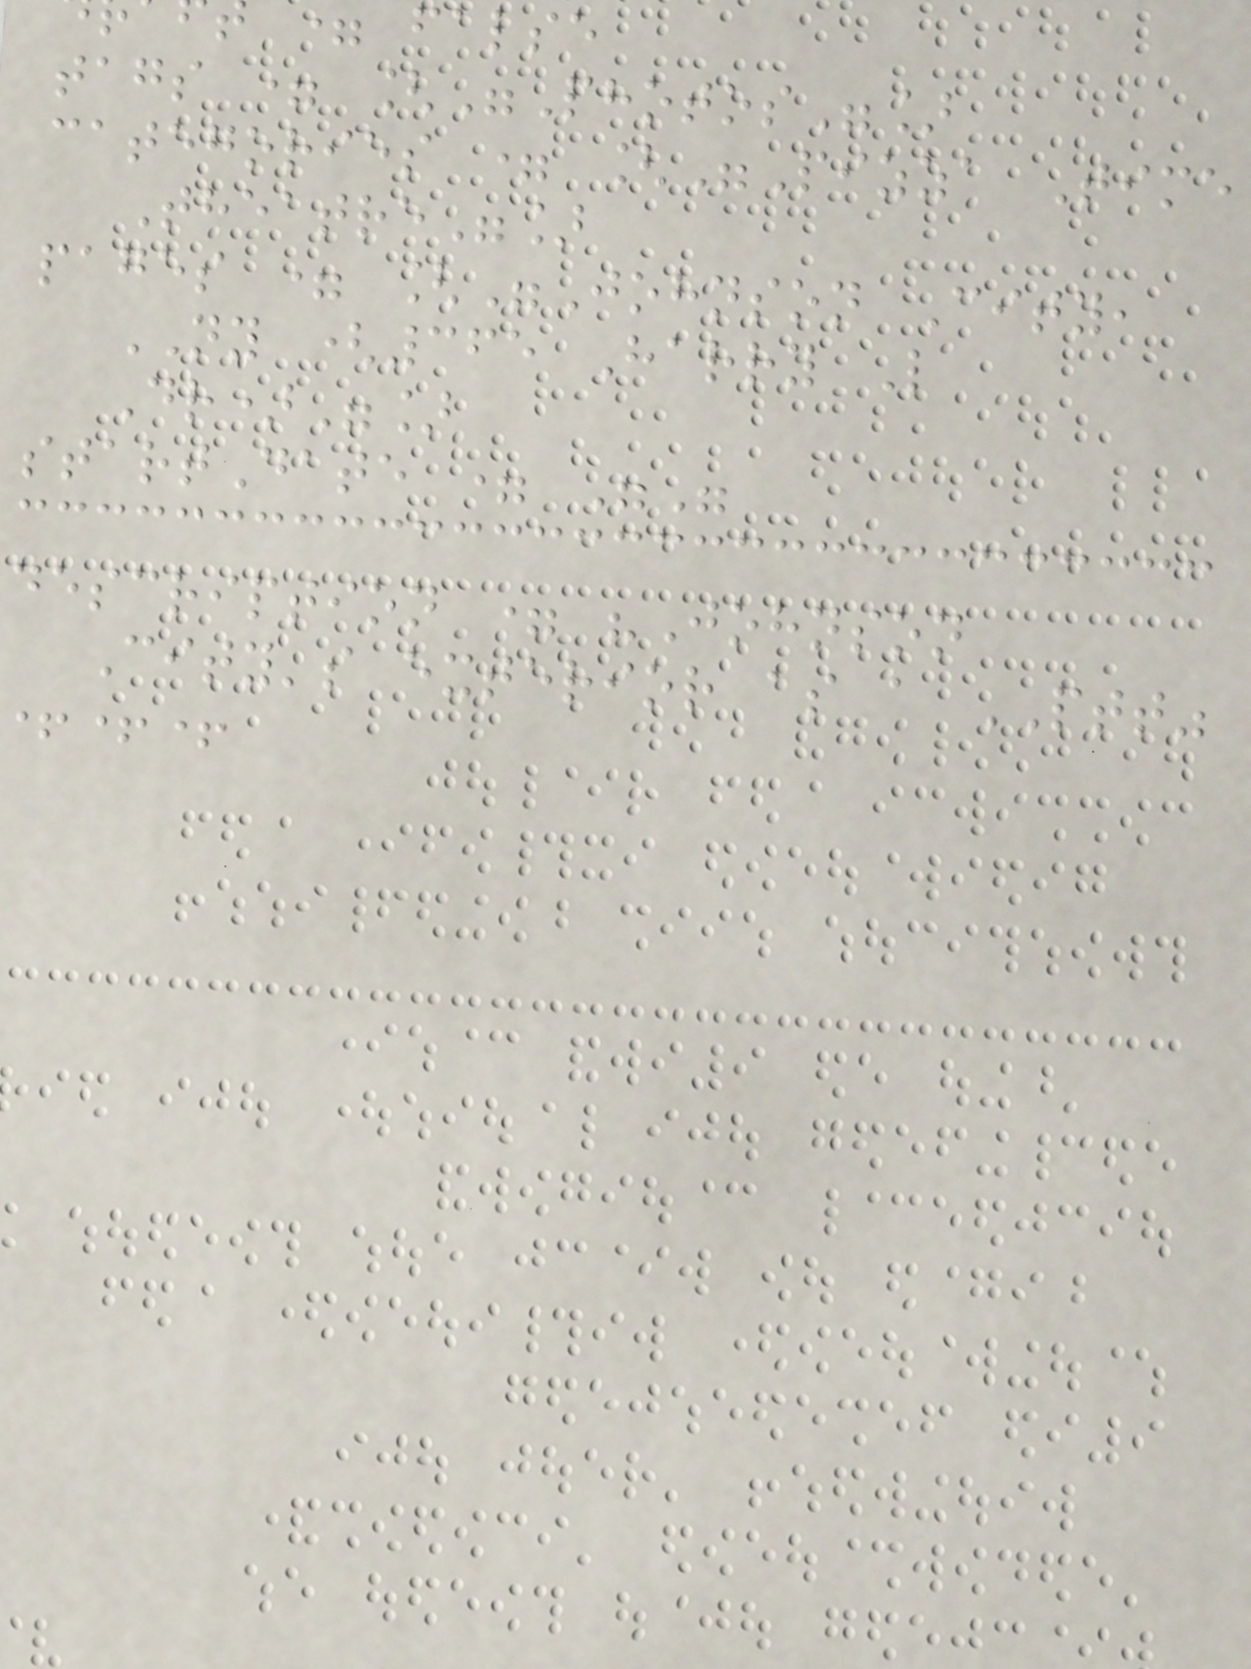false
tags = ["Photos"]
categories = ["Pizza Time
Theatre"]
pages = ["Johnson City,
NY (365 Harry L
Dr)"]
startDate = ""
description = "Johnson
City's exterior as a PTT"
++
